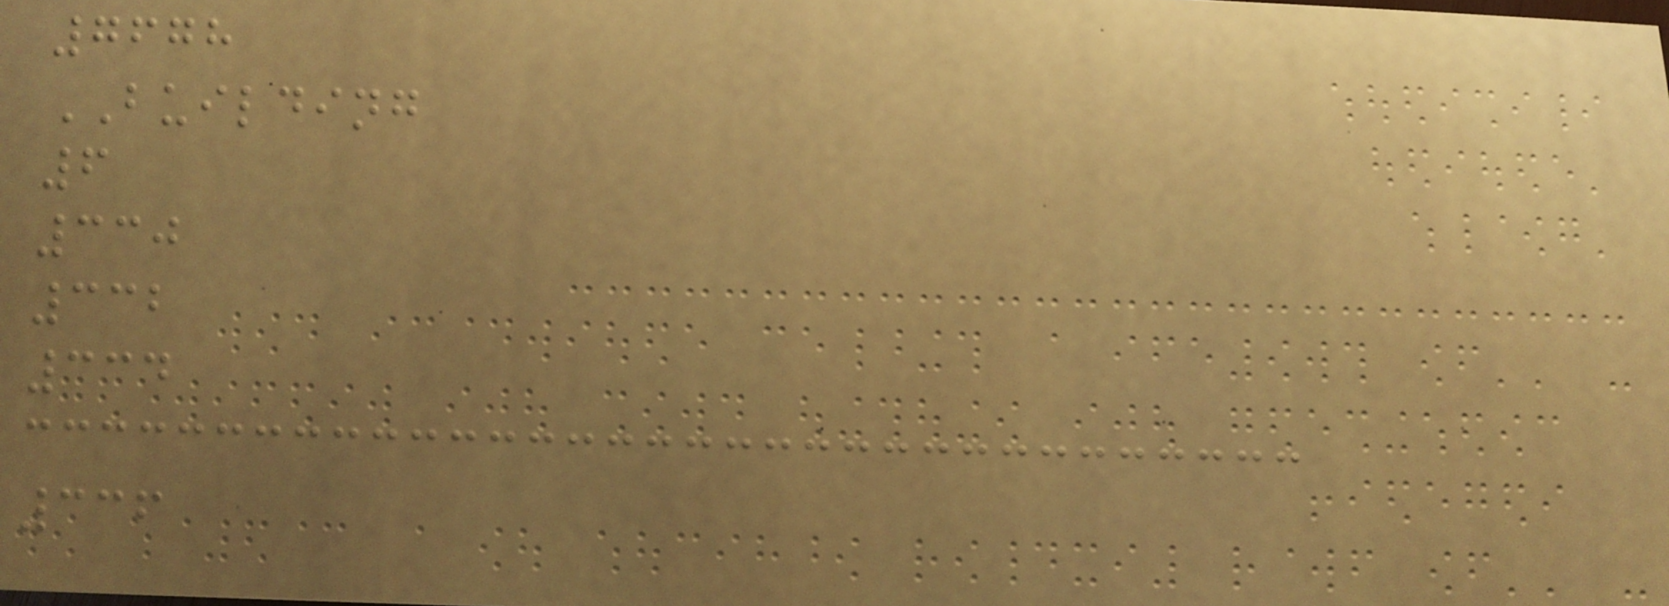7678
BUILDING
6
330
332
334
336
